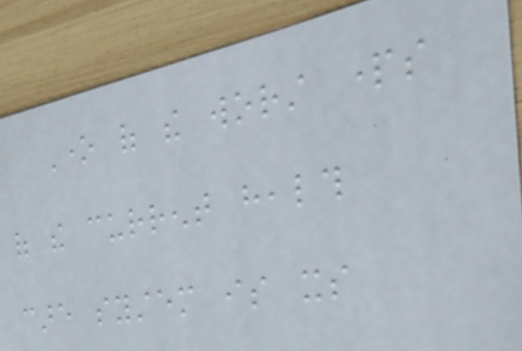One of the worst parts
of the current health
care system is its
